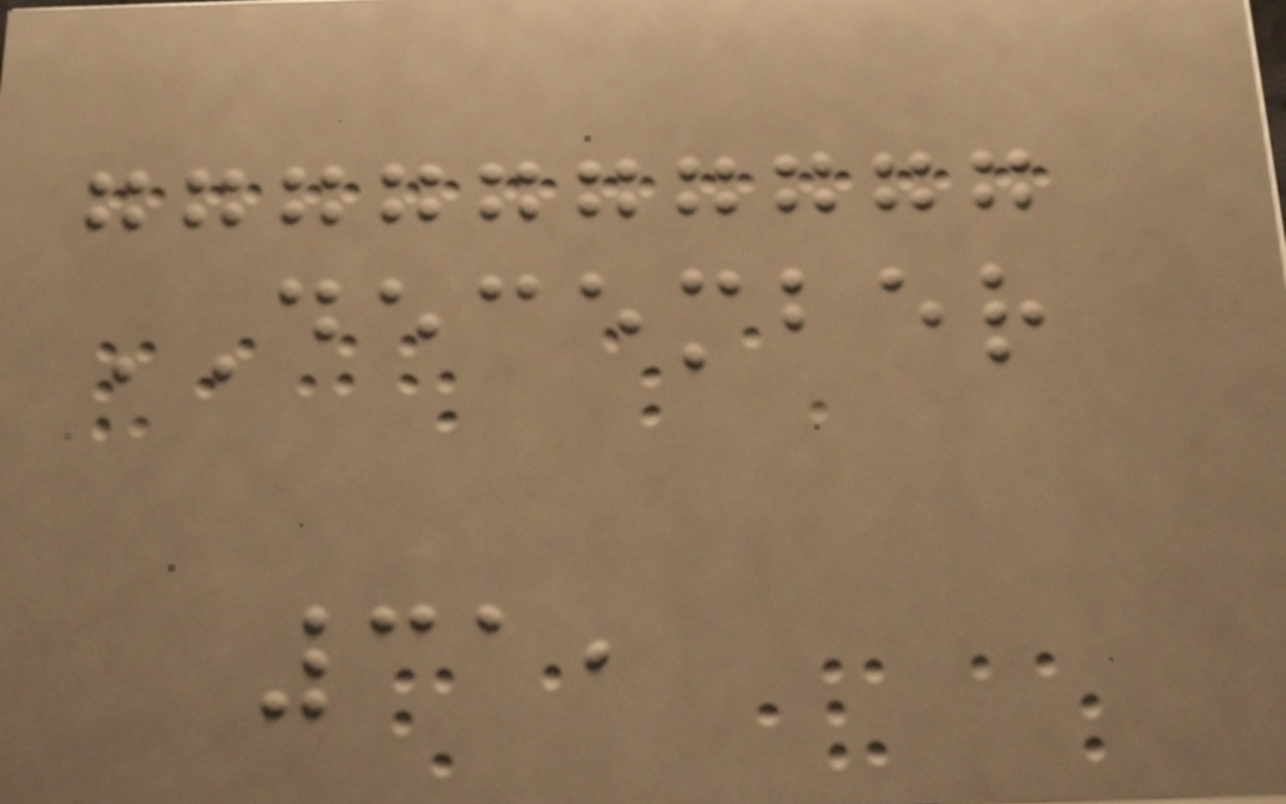DECEMBER
31,
